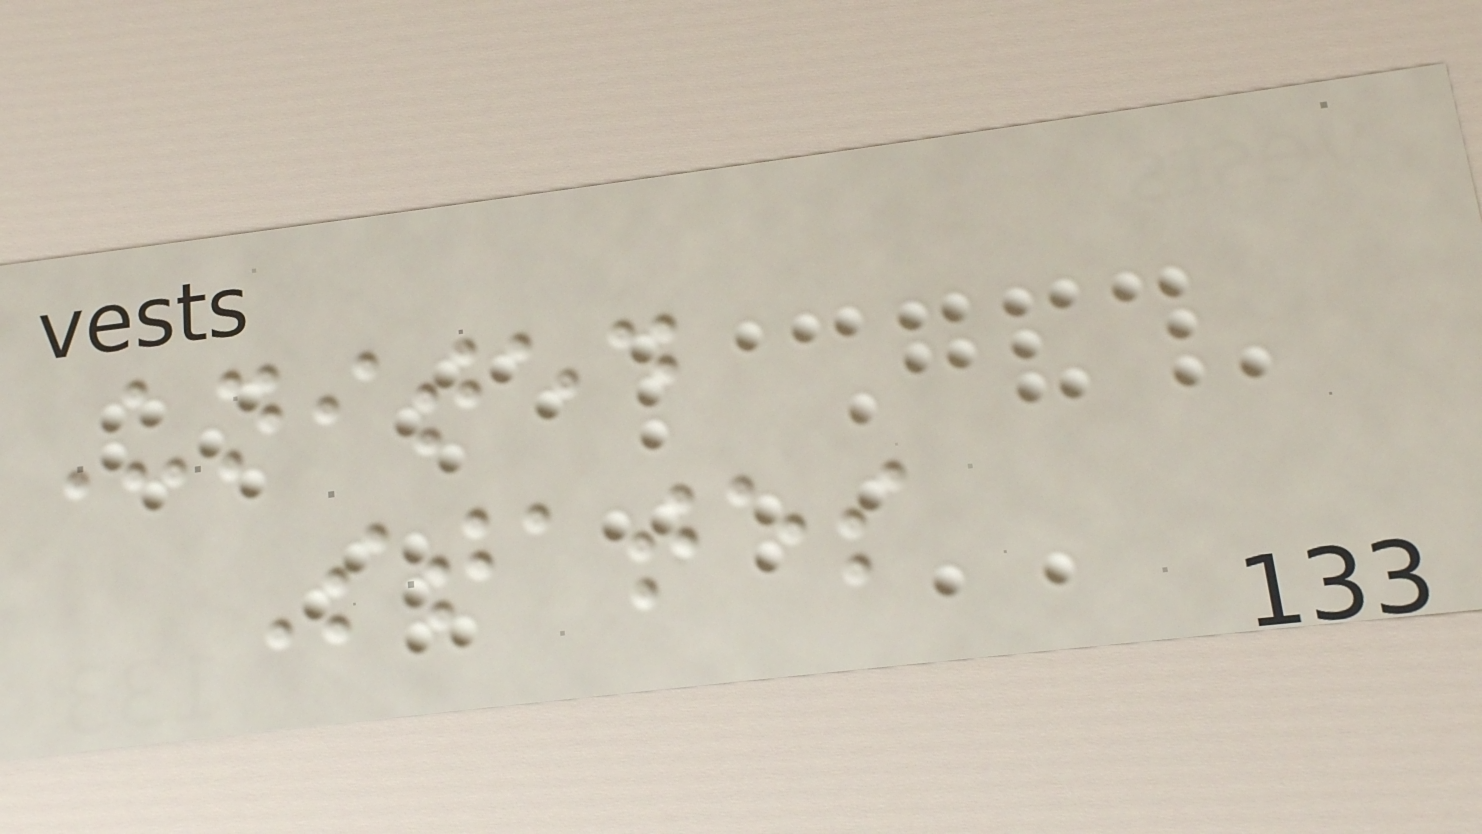United
States
